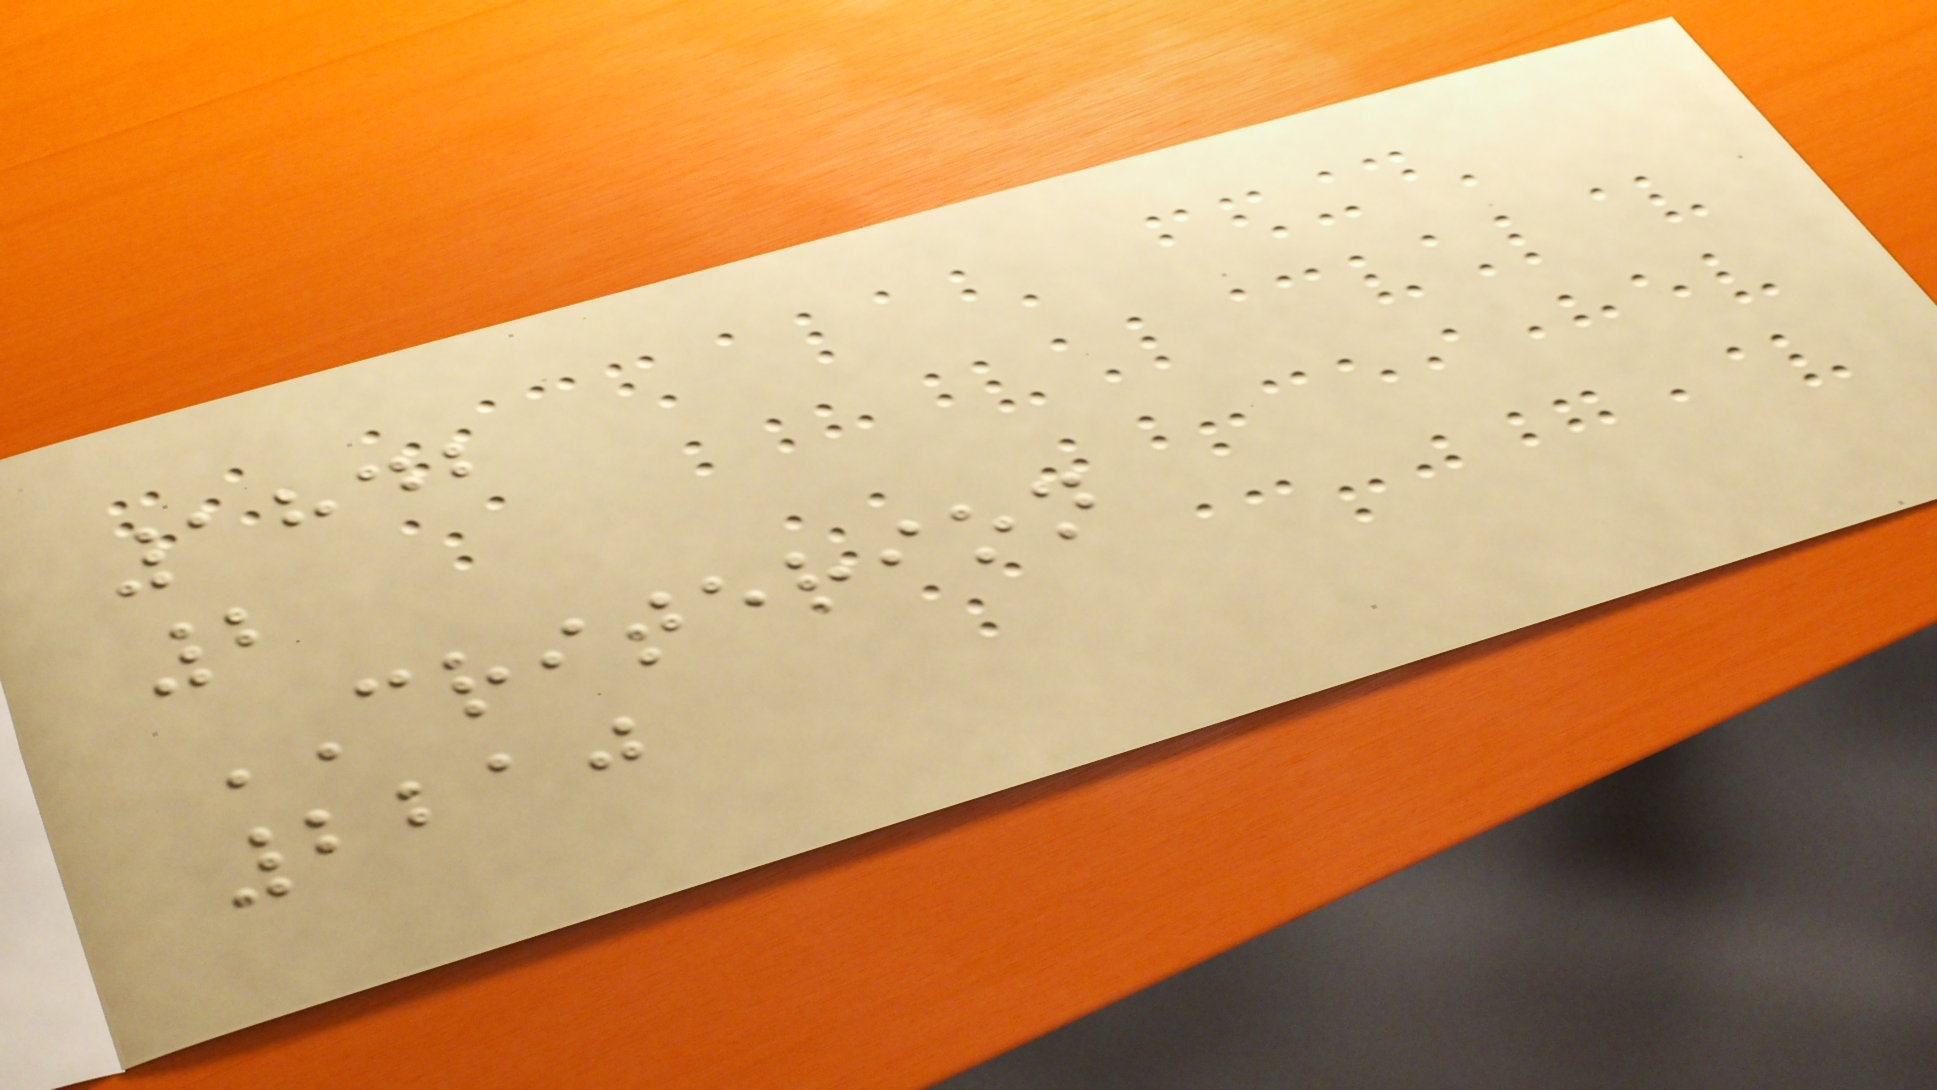1842
2
CRITERION
2210
